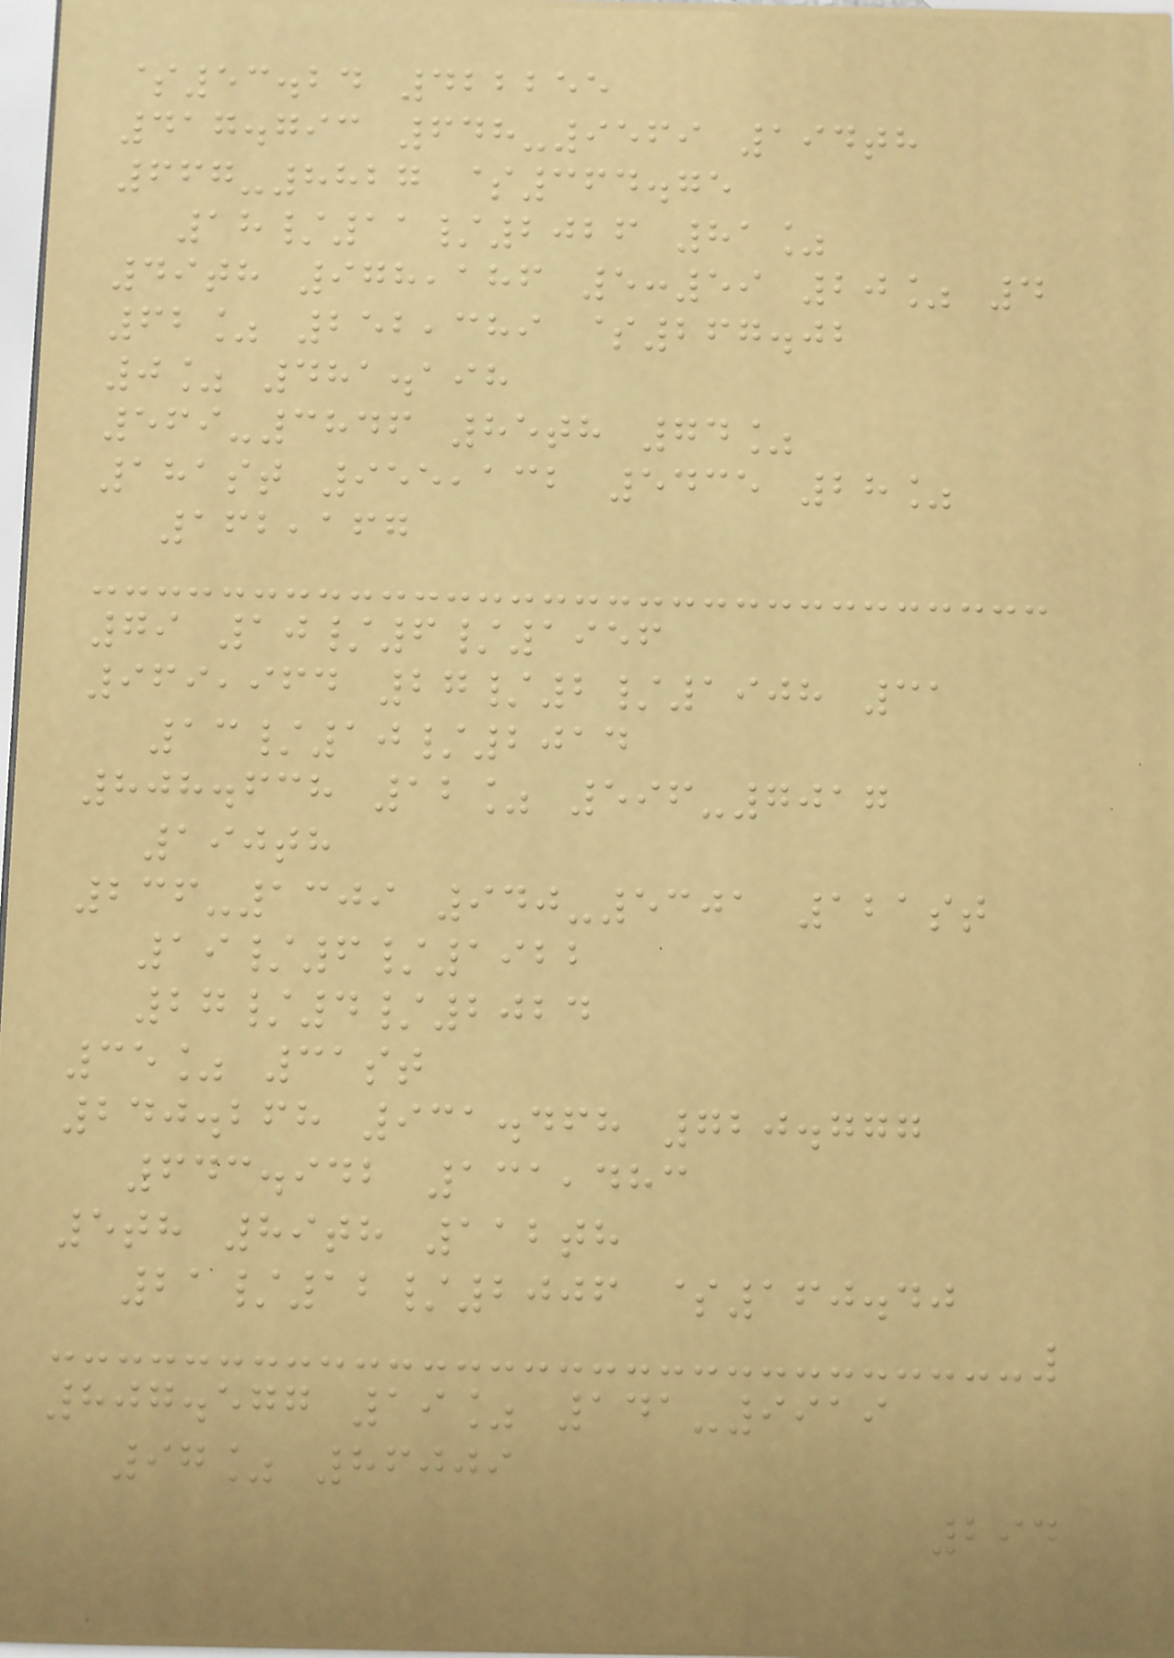$53.24 422255
417.793 648-9569 194th
667-8827 $364.75
18/11/2026 81%
49th 978,186 5:59 20% 4
62% 252,389 $267.02
0% 481.198
569-3846 85th 74%
181st 955,132 5435 28%
162,167
79 10/6/1956
969,964 27/2/1908 31
13/10/2014
808.638 12% 596-7017
190th
236-1309 940-5301 121st
19/6/1922
27/4/2024
35% 31st
240.268 931.468 720.777
643.942 131,483
5th 89th 112th
21/12/2006 $160.40
807.577 19% 141-9919
97% 86009
294
